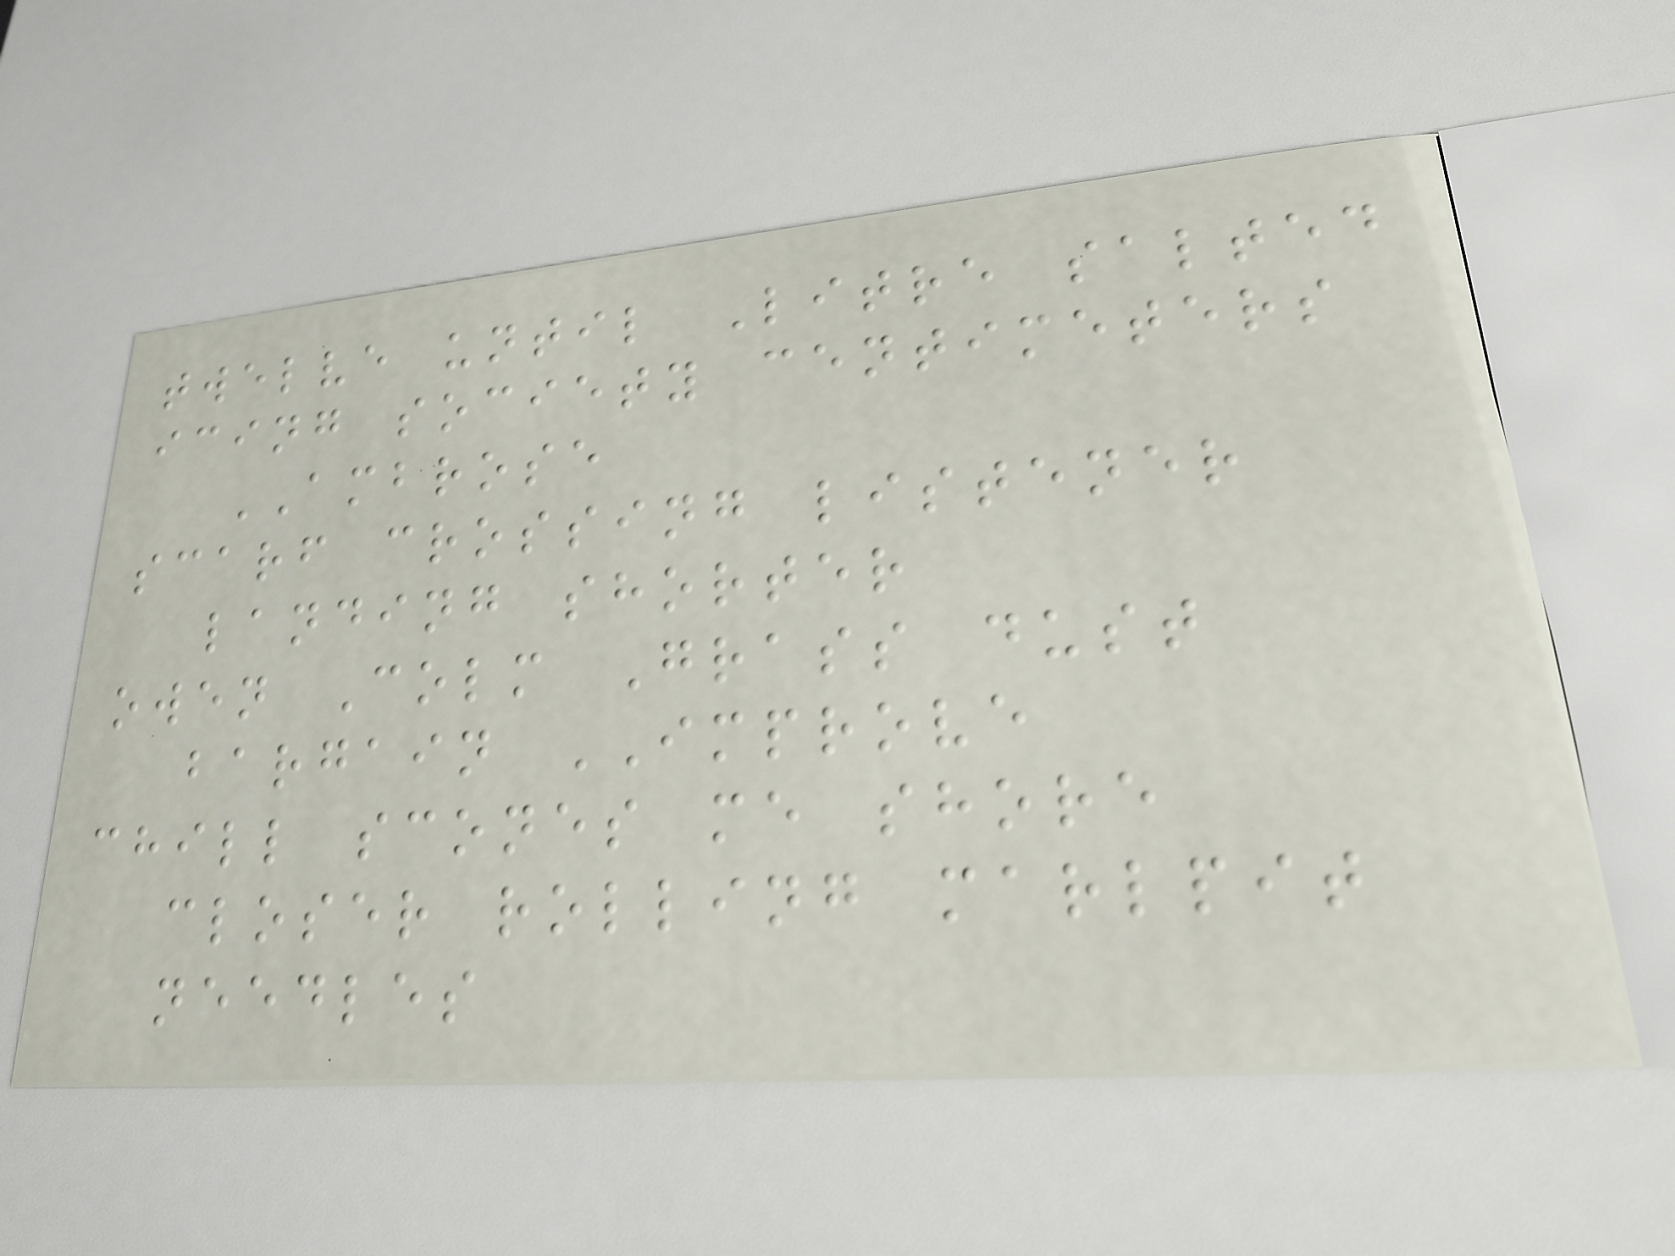twelve until Litre salted
icing society centimeters
AMBROSE
scarf crossing listener
landing shorter
owen Colm Grass dust
bargain IMPROVE
chill scones me shore
closer rolling marlpit
needles
